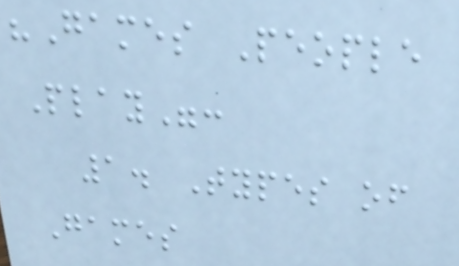"Games People
Play":
1. Types of
Games
